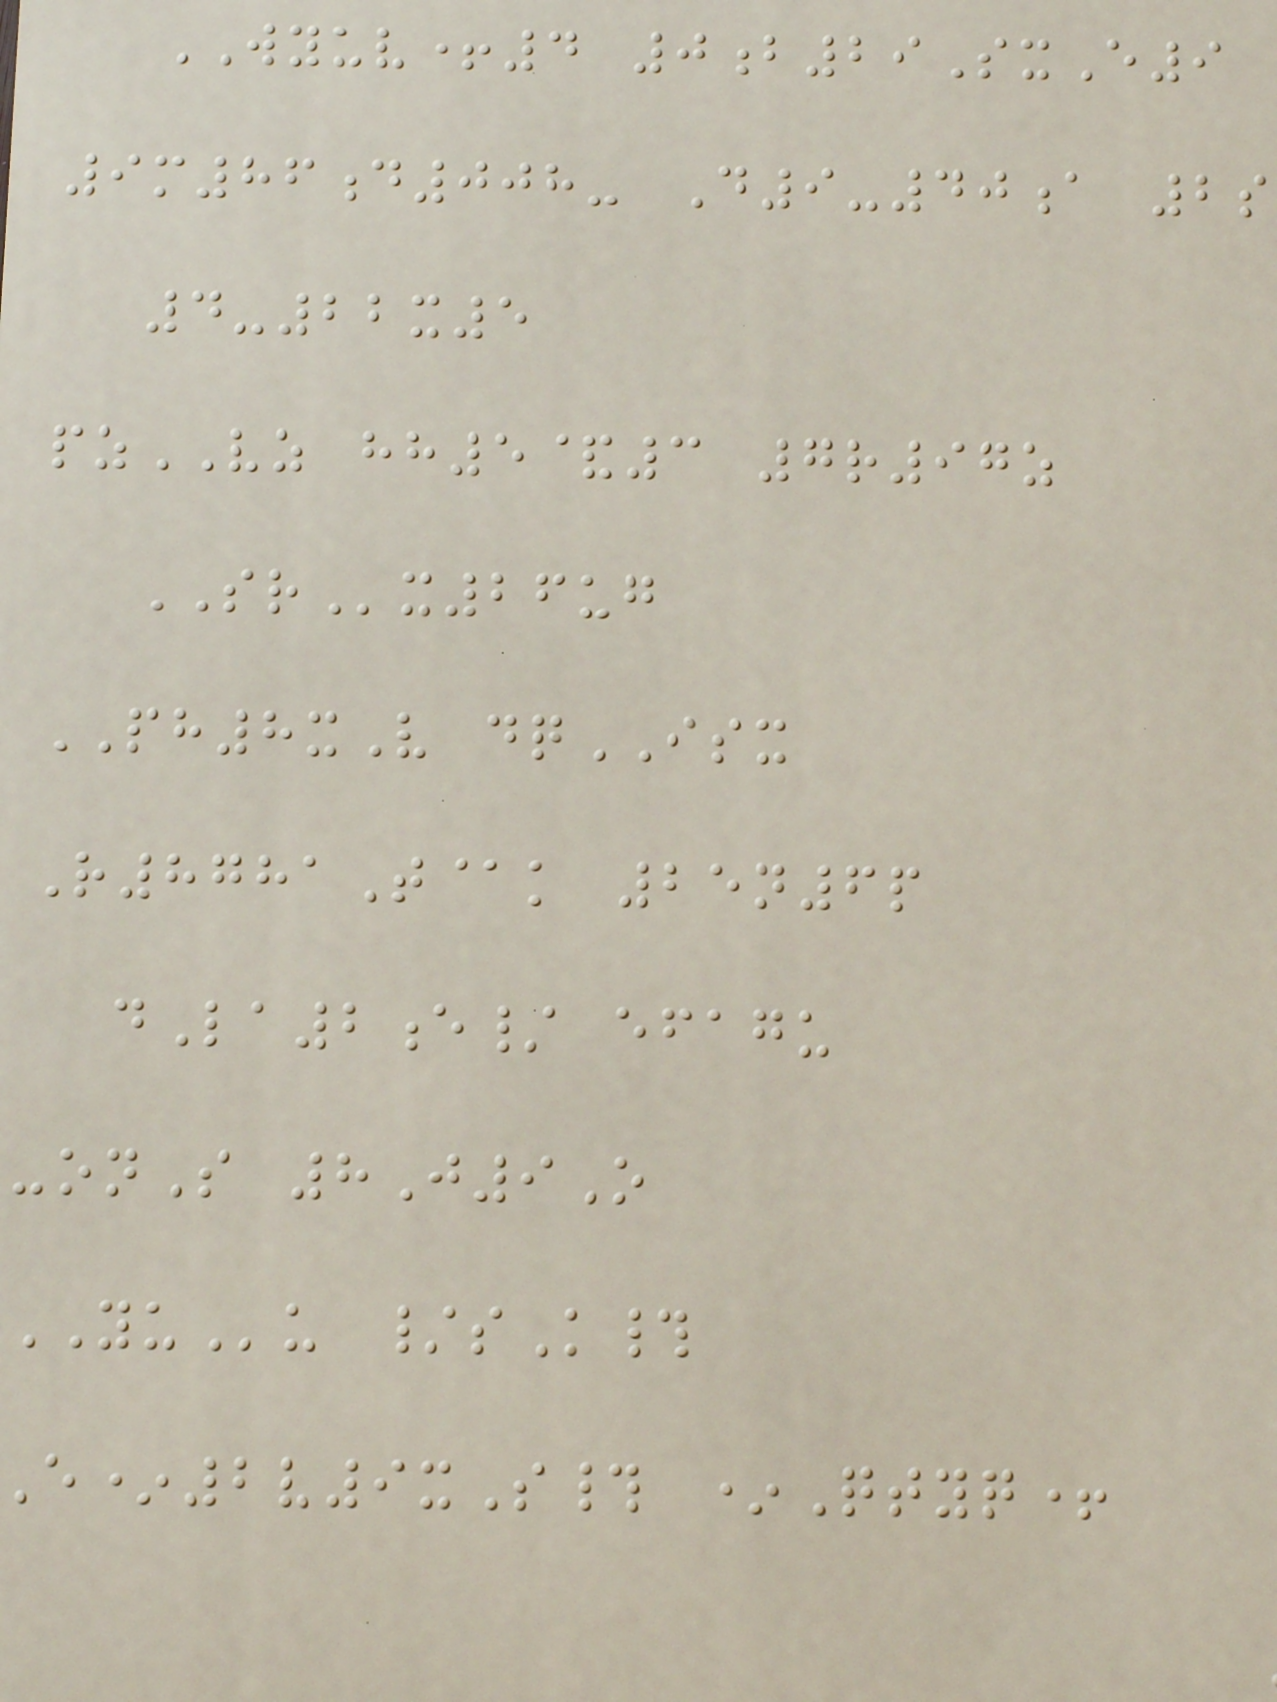WYUV+4 0b29SxE9
9m86d008- D9-40a 2s
4-22x5
pzVZ hh5&3 7r97z
SRx26ug
PH8xV dqISX
R8781T@k 25n6p
dLa2e/ efagu
-onS 8J9O
YUu /sK#
*2v9xS# *Qtyq+
